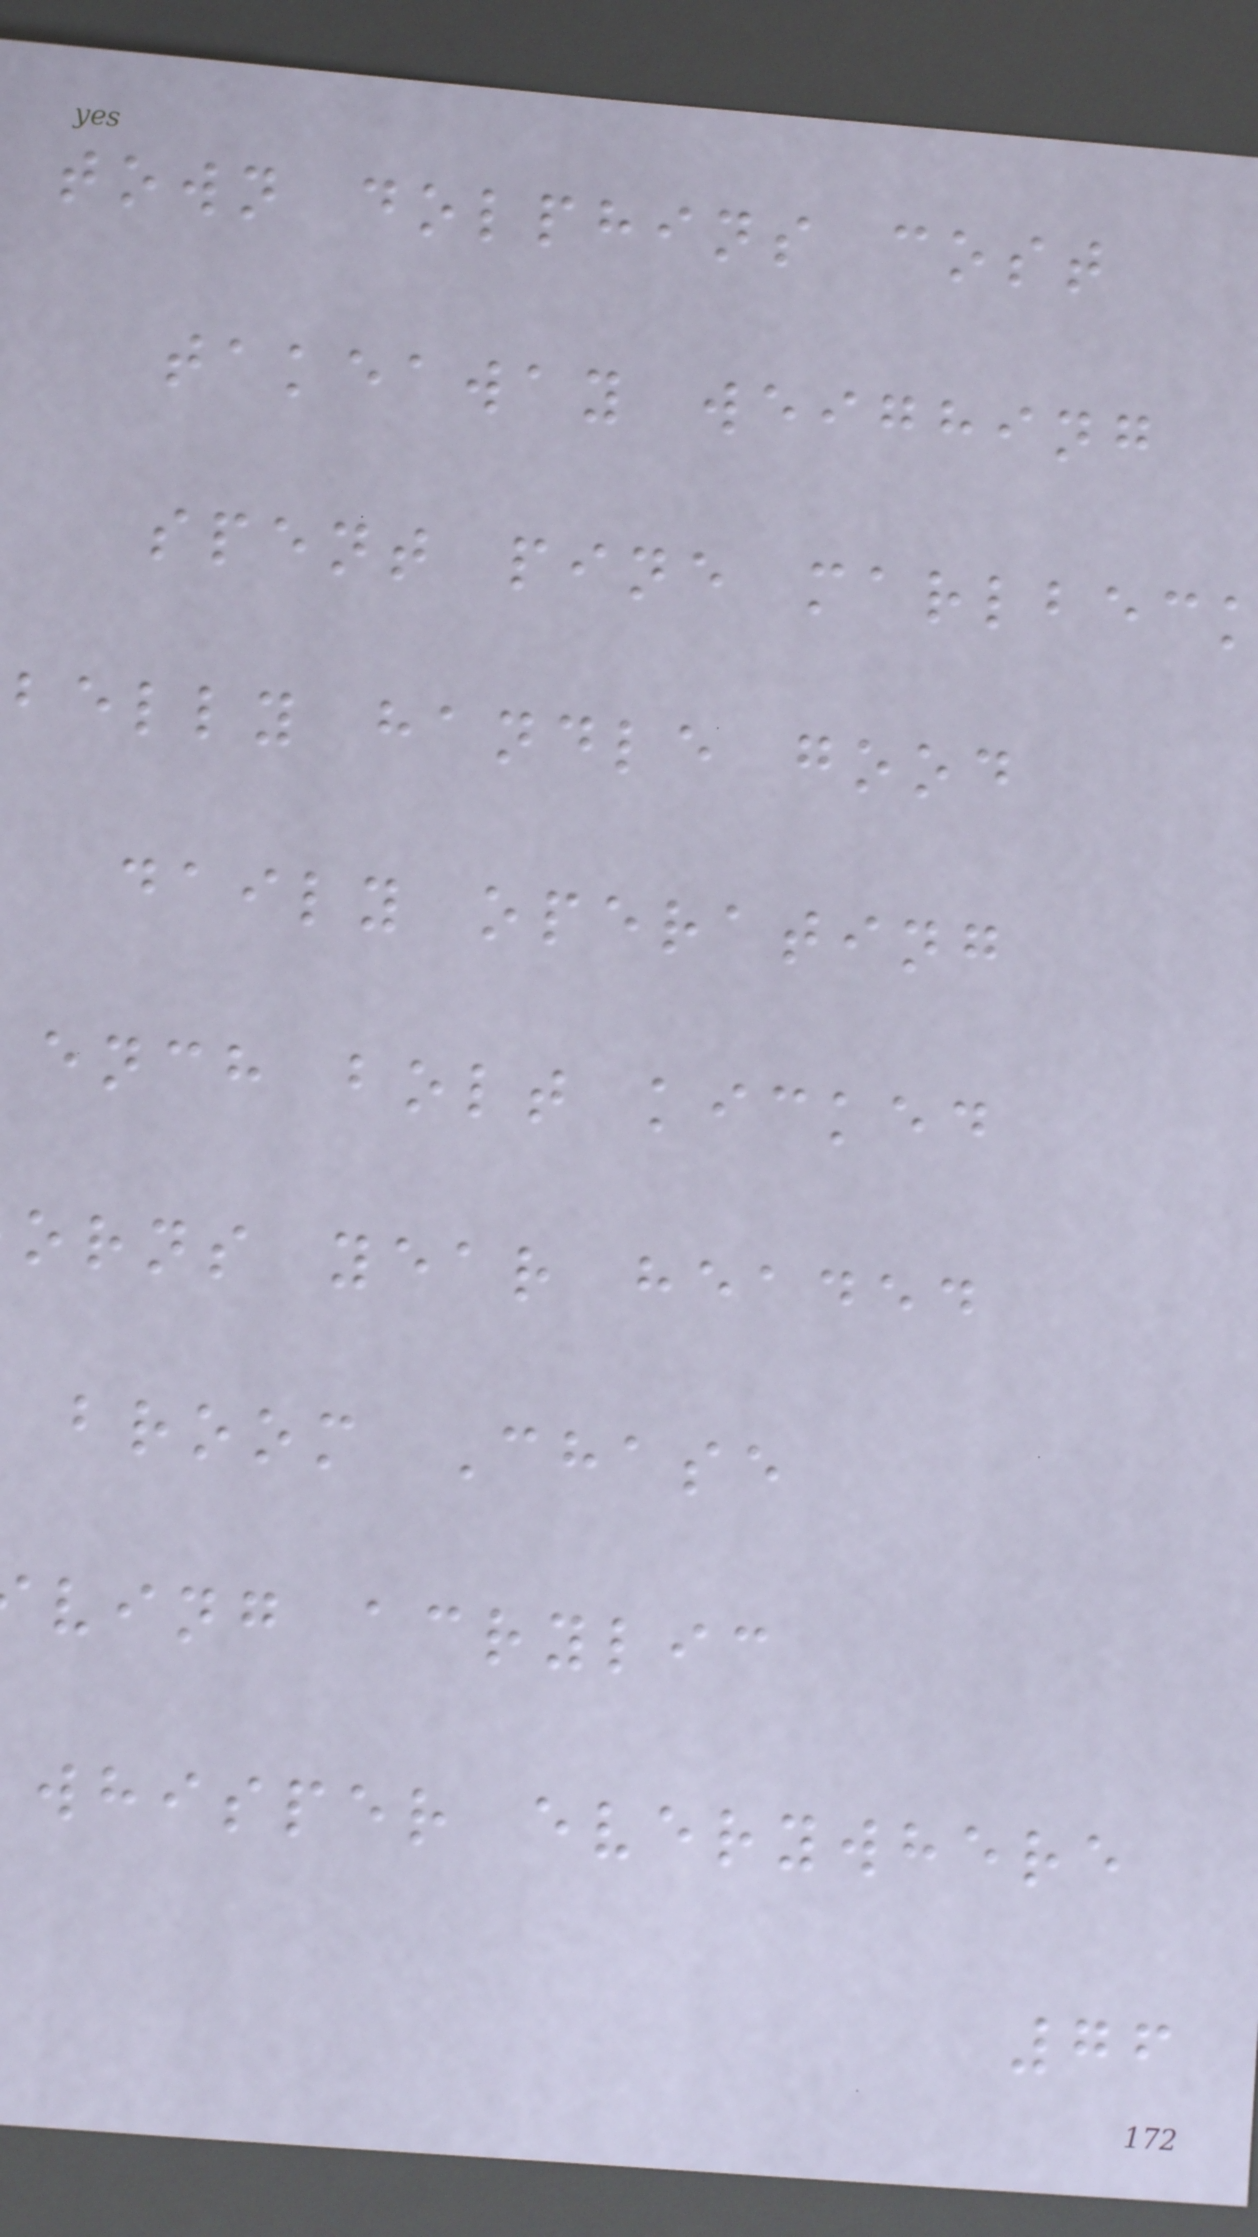town dolphins cost
takeaway weighing
spent pine marlbeck
belly handle good
daily operating
ench bolt kicked
orns year headed
broom Chase
ving acrylic
whisper everywhere
76
